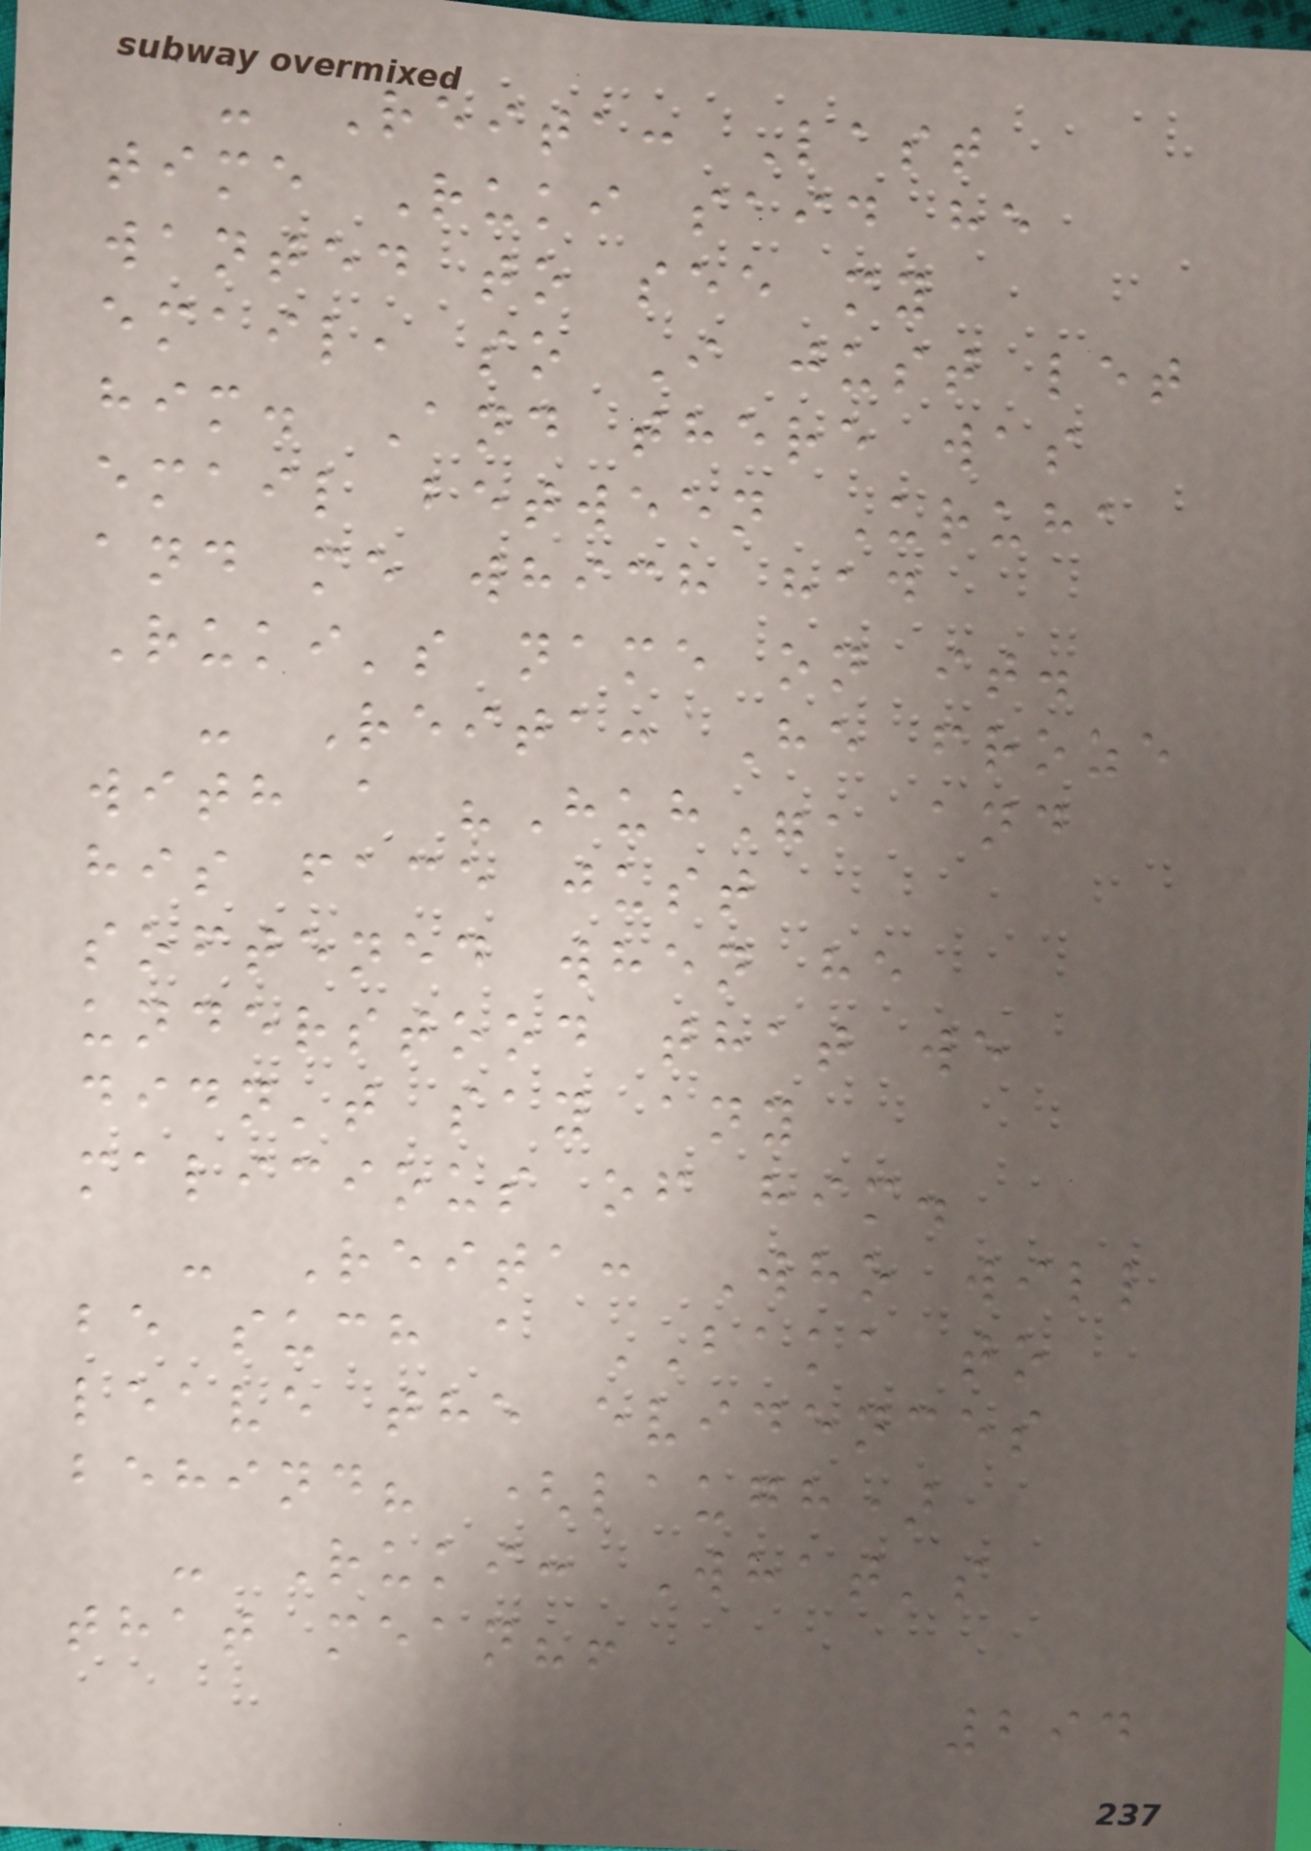- Reita: Last
time Ruki said he
wanted to see my
email, so I just let
him. And there was
email between Uruha
and me which had
Ruki's name on it.
- Reita: He froze
with a "Huh", and
his face just
softened when he
understood that we
didn't say any
malicious of him.
- Reita: Who will
be such a BAKA to
leave the evidences
behind? (laugh)
- Ruki: What's
that mean?!
294
